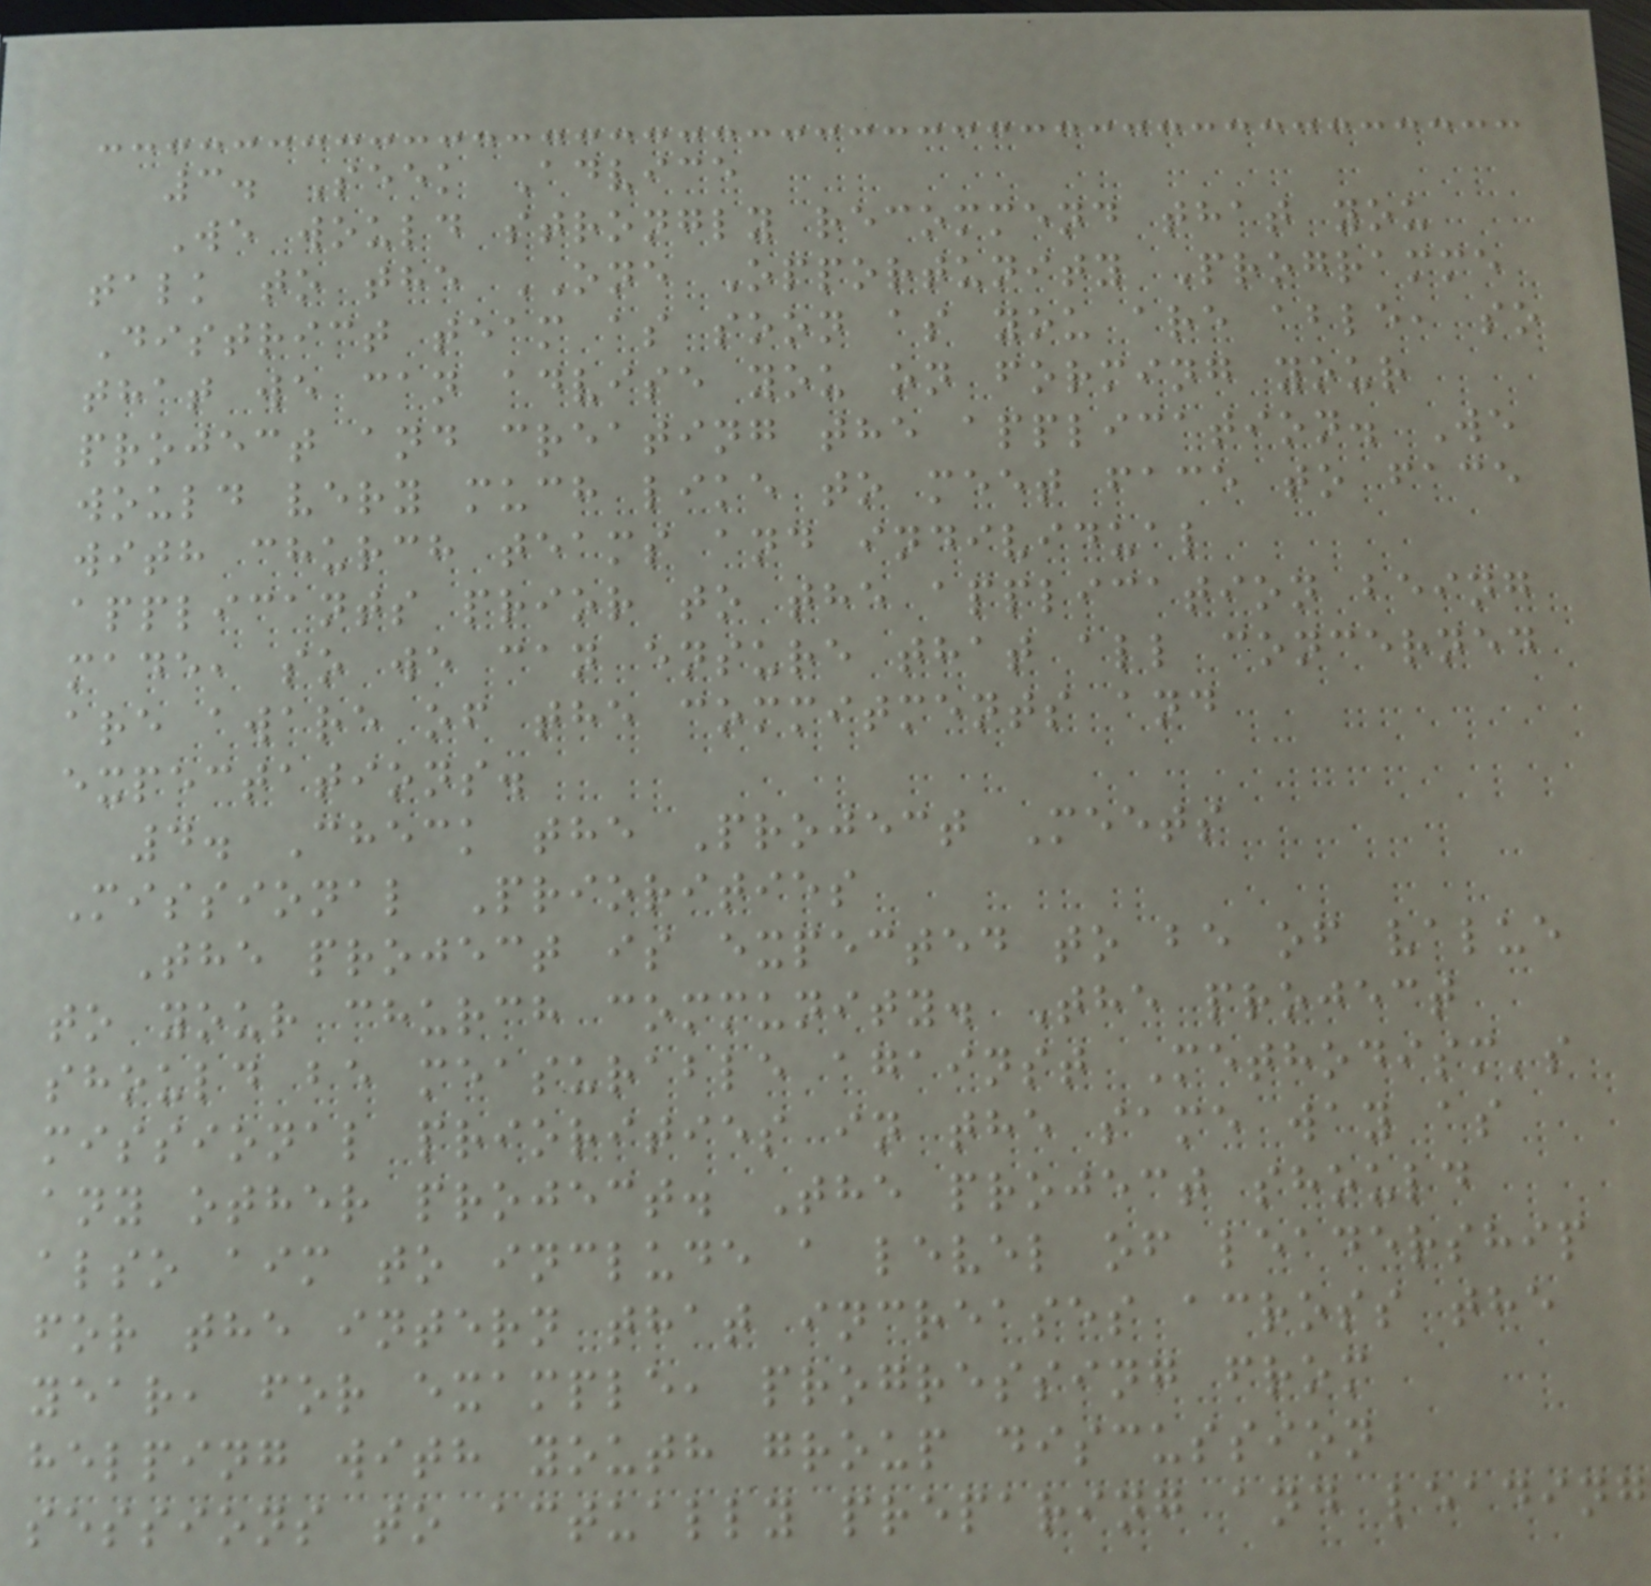3. Seek Advice
We would strongly recommend that you
talk to the ONE Opportunity Programme
District team as soon as you are able, so
that we can advise you on forming your
project and creating the application. We
would very much like to meet face to face
with church teams and individual
applicants prior to the application being
made, so we can ensure that all concerned
are aware of the commitments and
expectations.
4. Check the Project Meets
Missional Priorities
The project is expected to be of value
to your church community. The project
should be measurable against Methodism's
missional priorities in the same way as
any other project. The project should
also aim to include a level of leadership
for the intern that increases across the
year, for example, progressing from
helping with youth group discussion
sessions to actually preparing and leading
